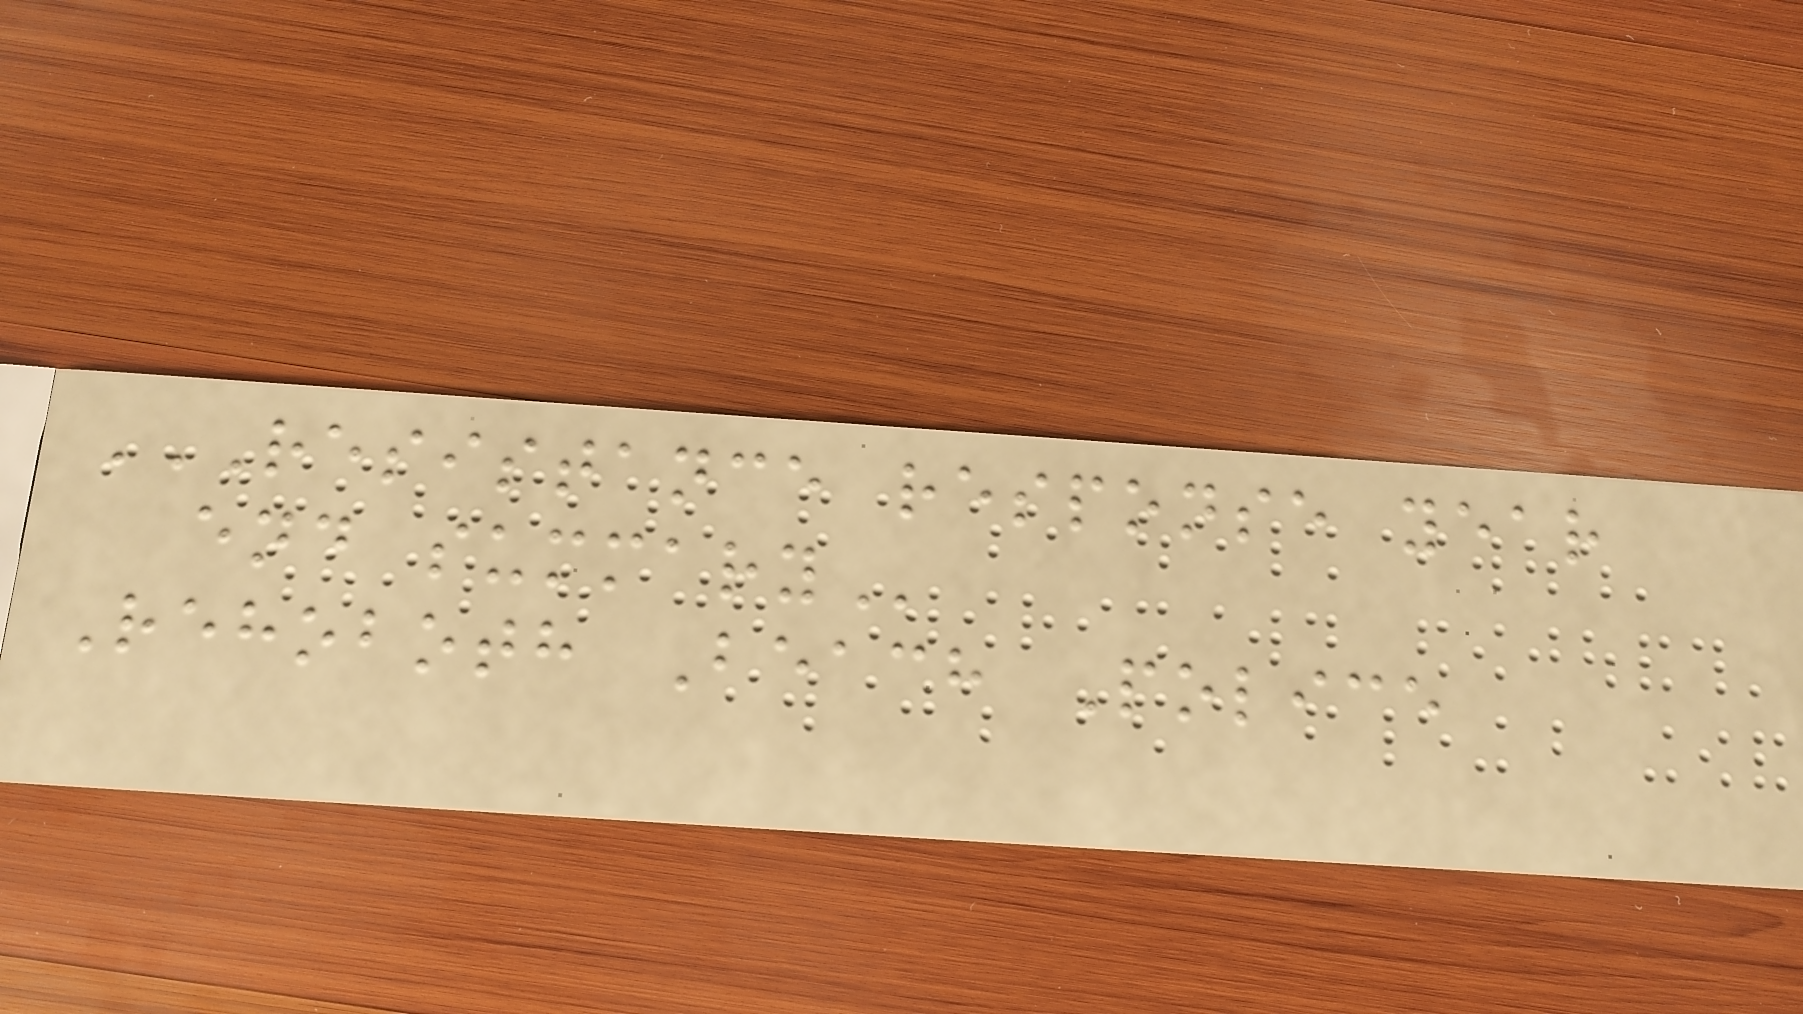RESISTANCE RESPONSE YEAR
END SUMMARY
Rehoboth Beach Police
